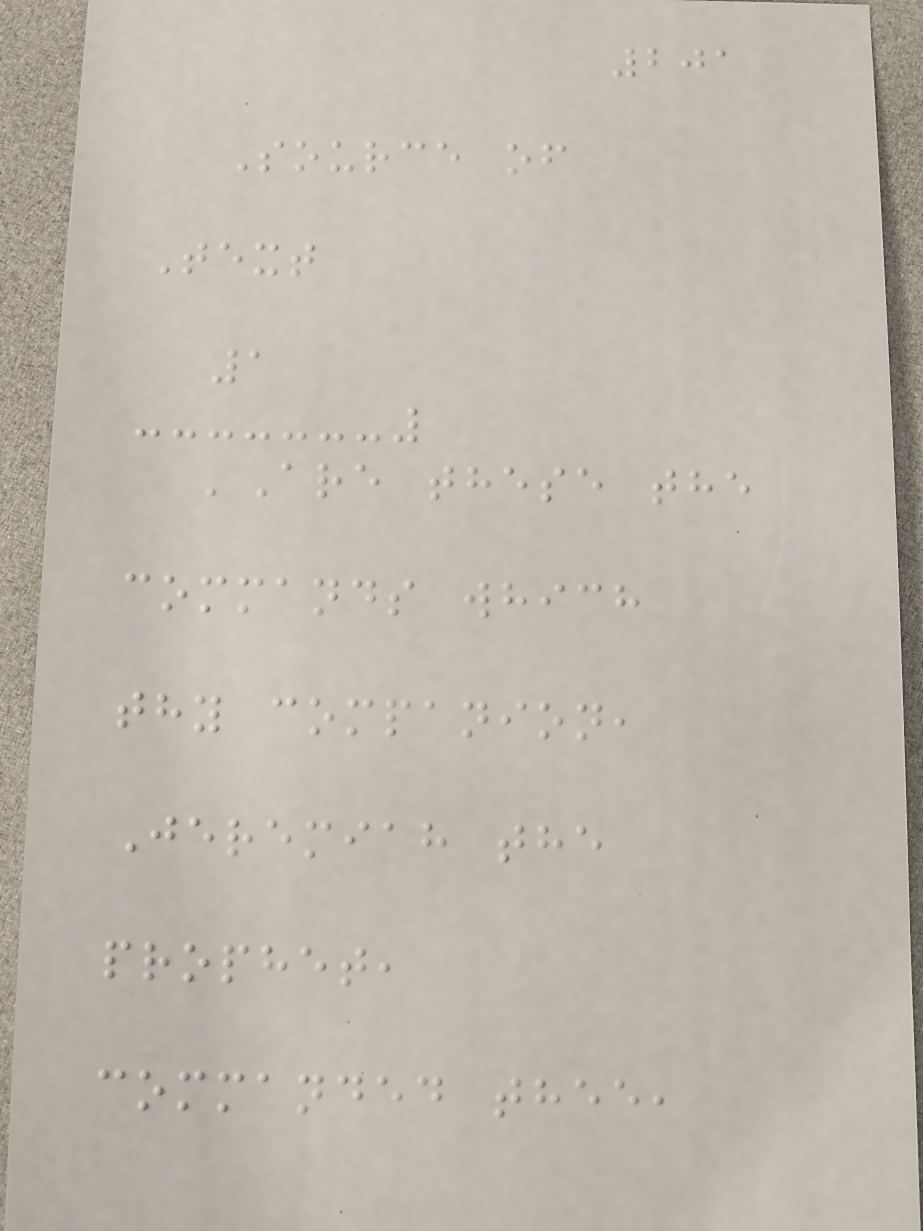201
Source of
Text
1
'Are these the
commands which
thy companion,
Jeremiah the
prophet,
commanded thee,
